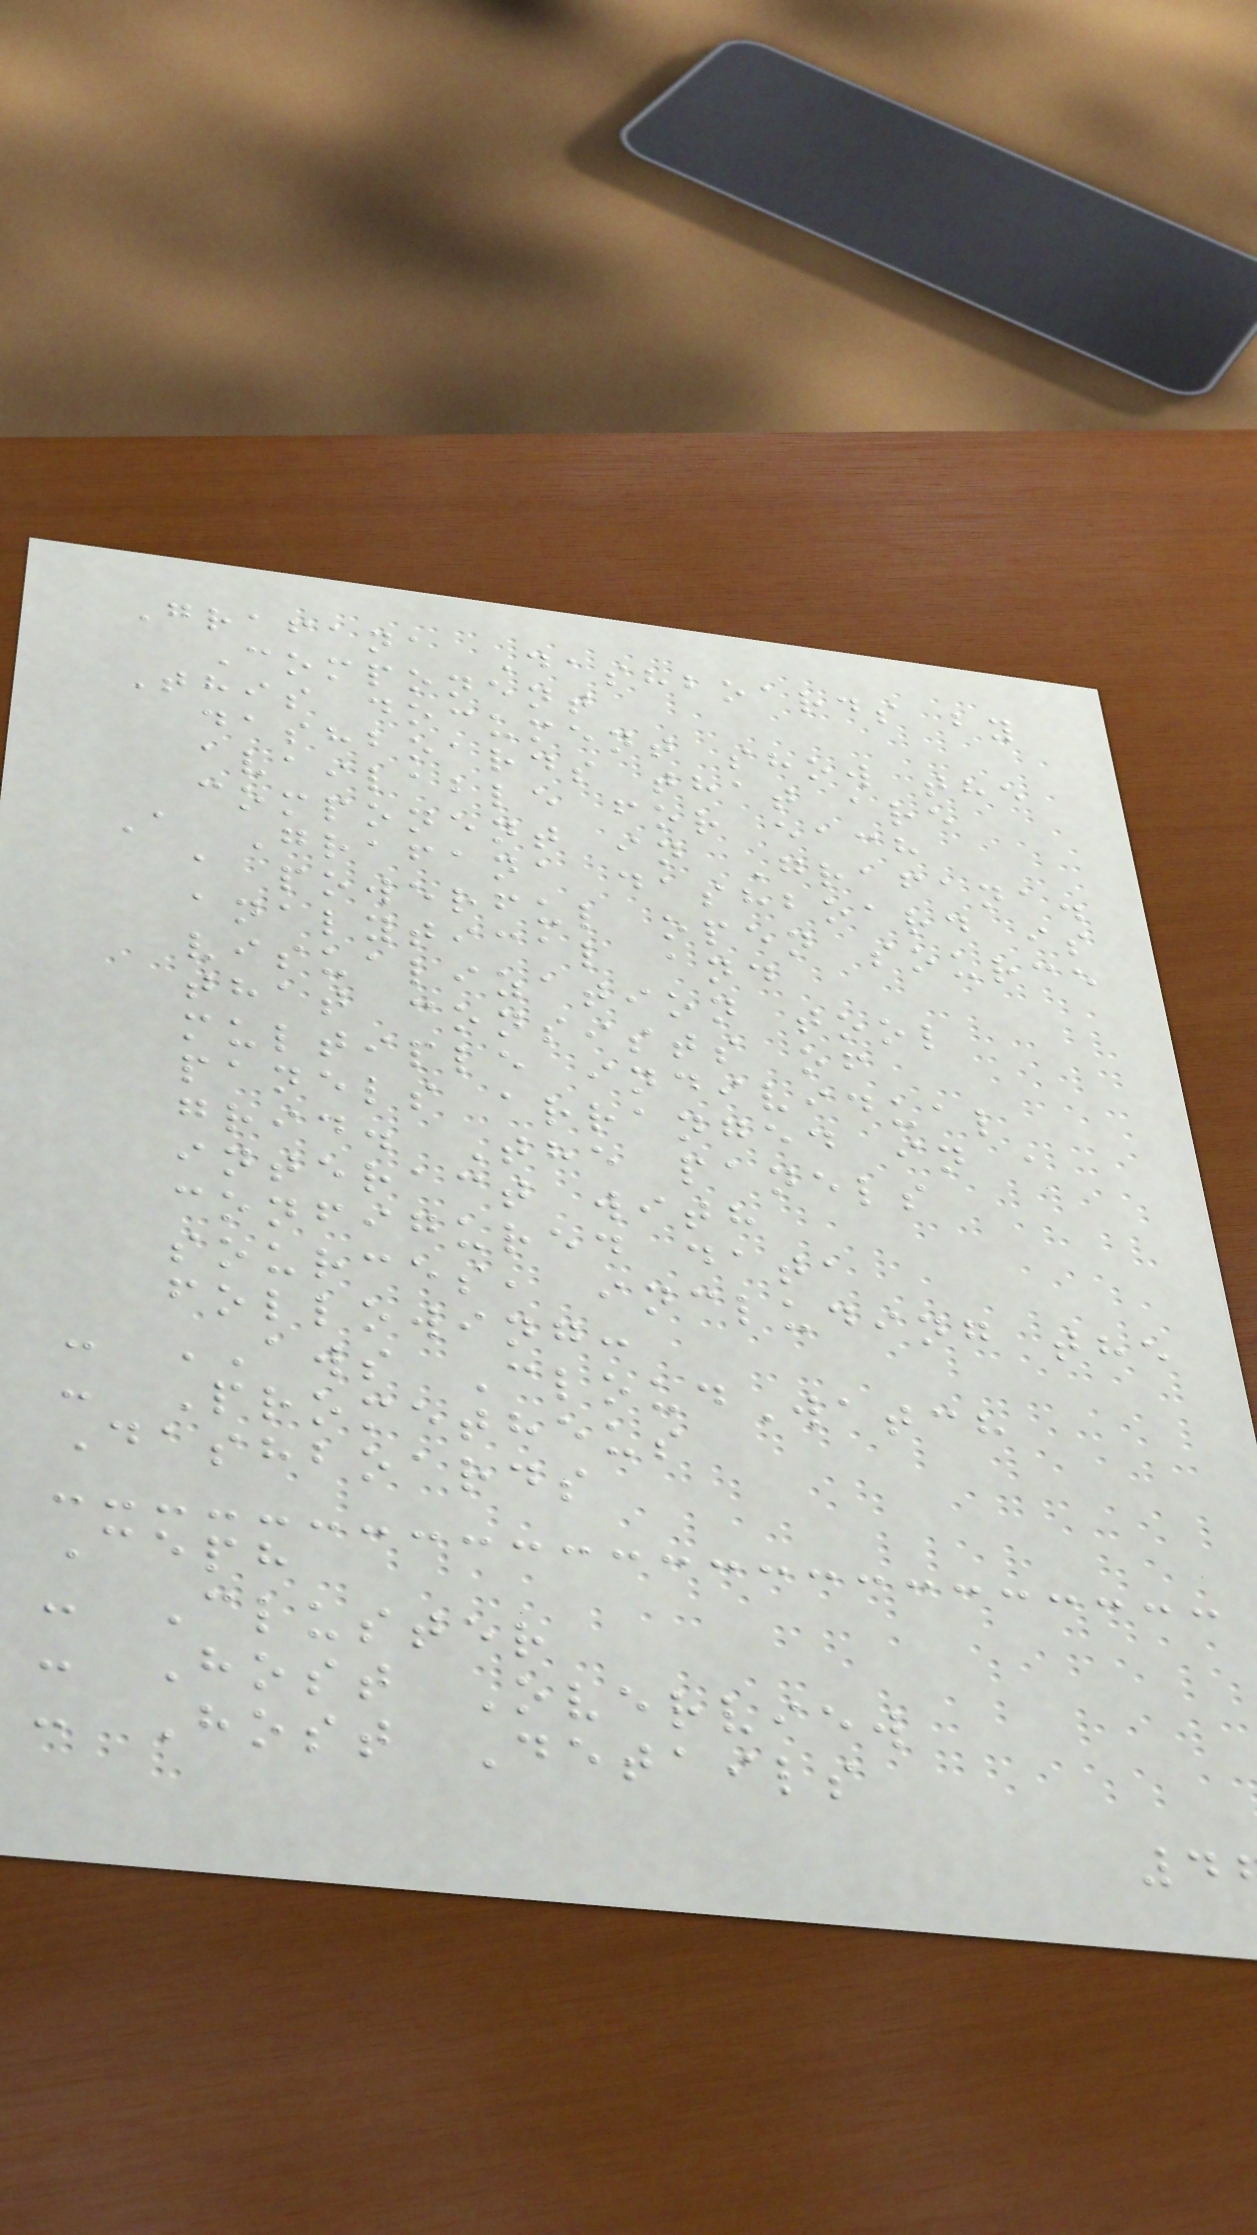Grafana Dashboards by
Component
This document show the
dashboards that are
available for each
component in Grafana.
A Grafana dashboard is
a powerful open source
analytical and
visualization tool
that consists of
multiple individual
panels arranged in a
grid. The panels
interact with
configured data
sources, including the
following:
- AWS CloudWatch
- Prometheus
Dashboards
Ceph
- Cluster
- Host Overview
- Host Details
